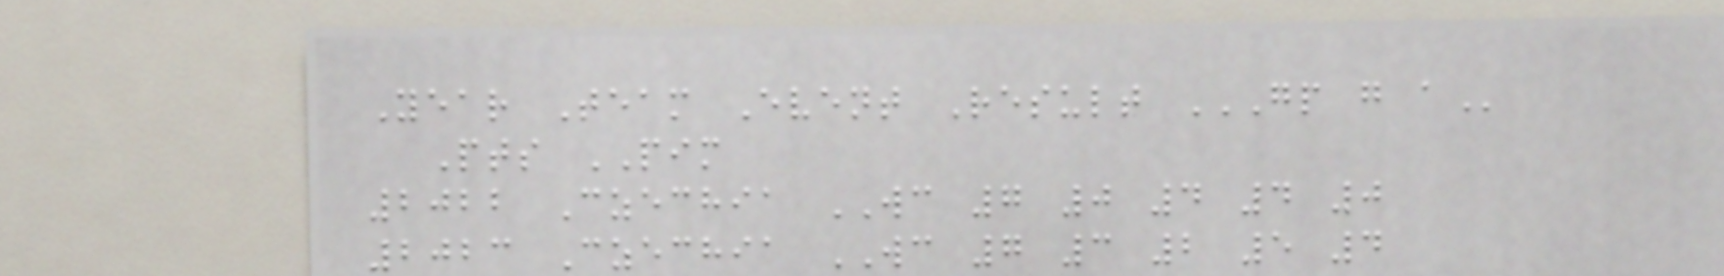Year Team Event Result GP G A
Pts PIM
2022 Czechia WC 7 0 4 4 0
2023 Czechia WC 7 3 2 5 4
